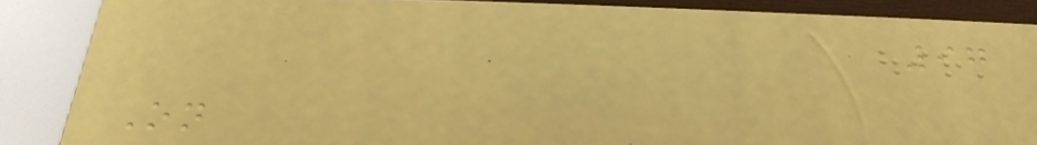97
On
